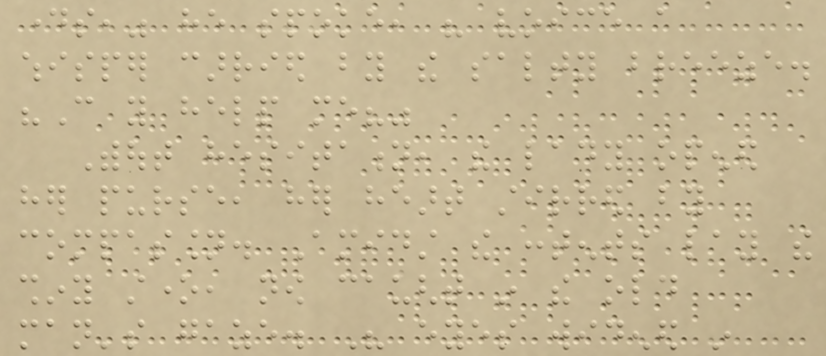days," he spoke, his voice a
whisper carried by the salty breeze.
"Can you help me?"
Without hesitation, the lady opened
her purse, her heart stirred by
compassion. Amidst the contents lay the
shiny stone, now caught in the old
man's gaze. His eyes widened in
